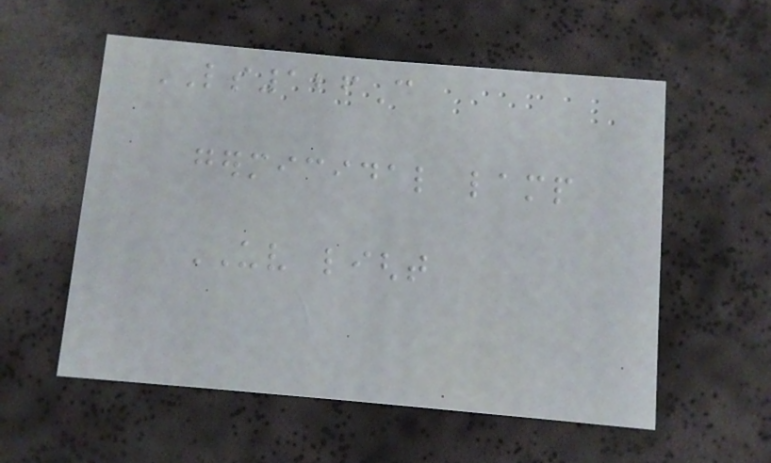LS126C
germicidal lamp
UV light
